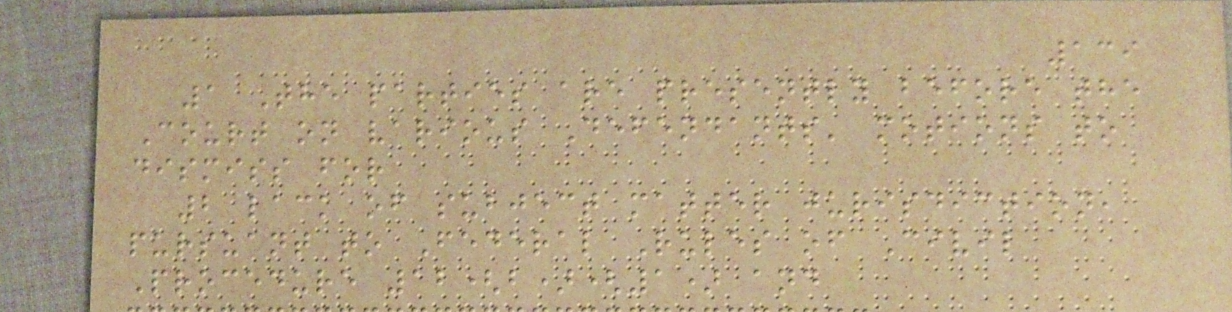139
1 The parties are presently before the
Court on various Defendants' motions to
dismiss for
2 lack of subject matter jurisdiction,
pursuant to Federal Rules of Civil
Procedure 12(b)(1) and
